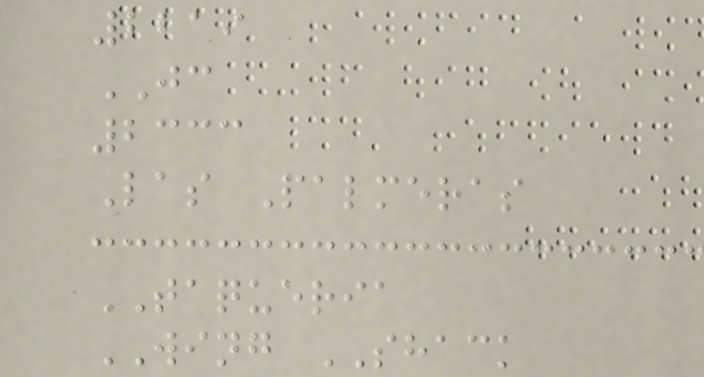2219
JC
2333
Las Palmeras
TAQUERIA
WING SHACK
